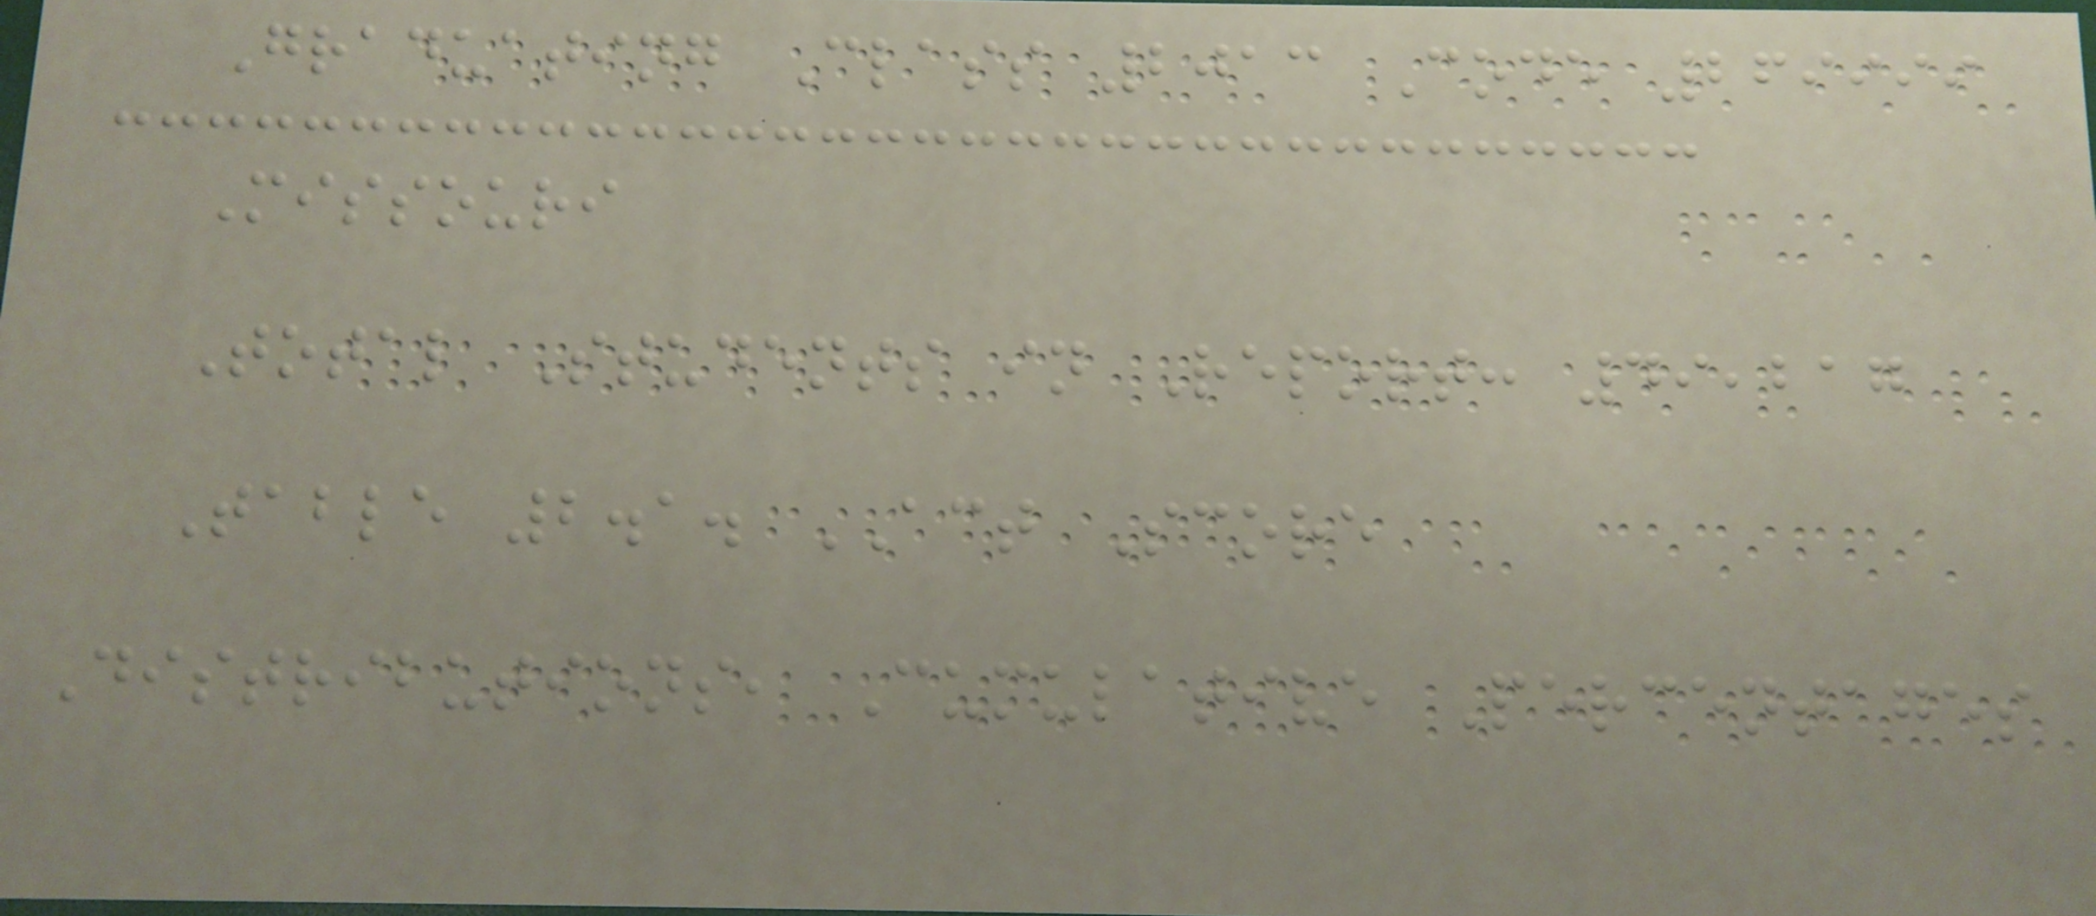Graduating Class 2013 Code 269999
Missouri
Total Students in Report: 49,217
Table 2.1. ACT Score
Distributions, Cumulative Percentages
